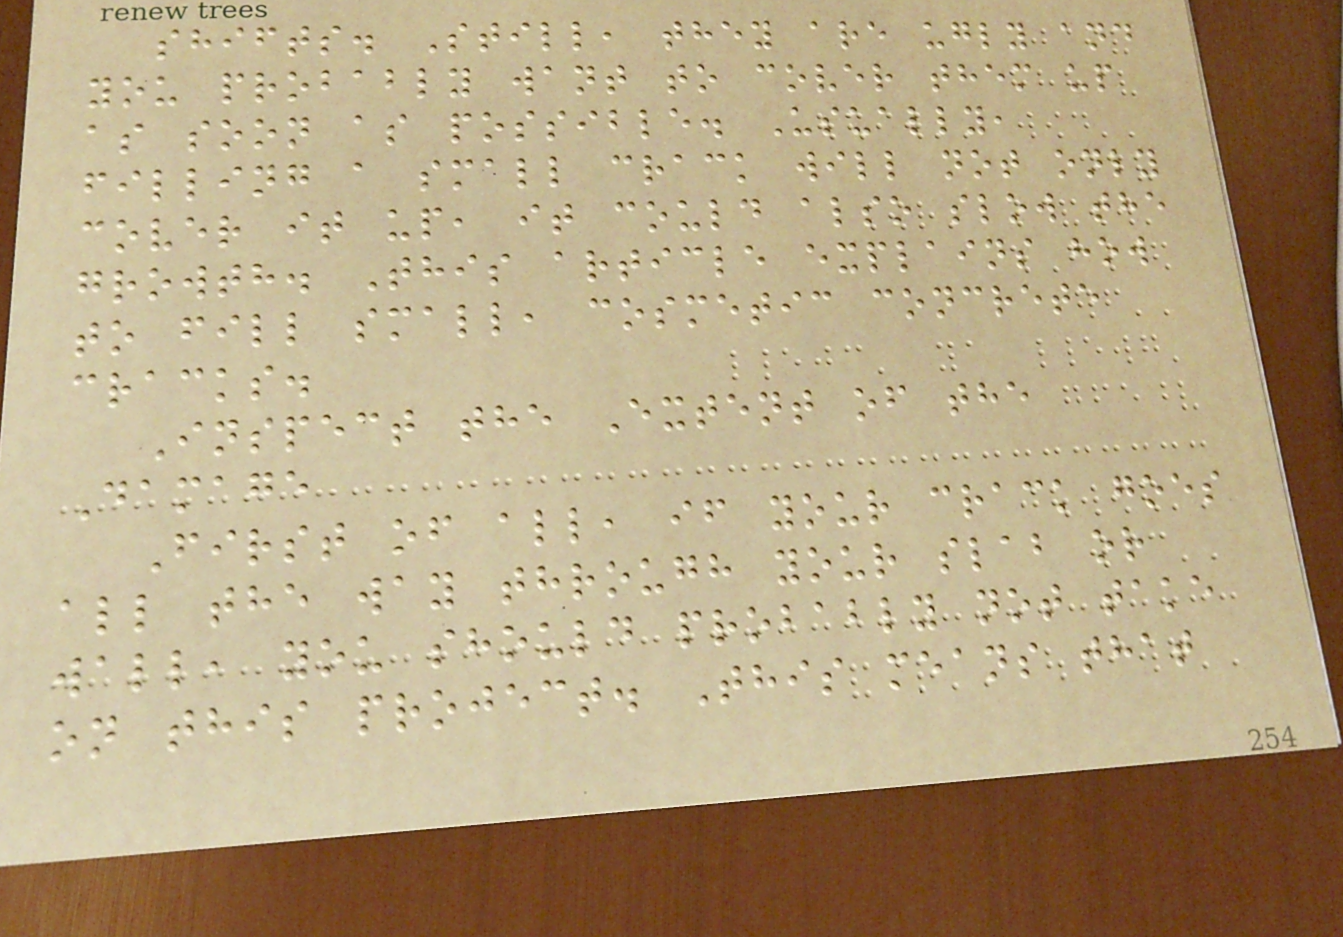shifts. Still, they are ugly and
you probably want to cover them up
as soon as possible. Usually,
filling a small crack will not only
cover it up, it could also slow the
growth. This article explains how
to fill small, cosmetic concrete
cracks.
Inspect the Extent of the
Damage
First of all, if your crack goes
all the way through your slab or
wall, you should probably not take
on this project. This means that
